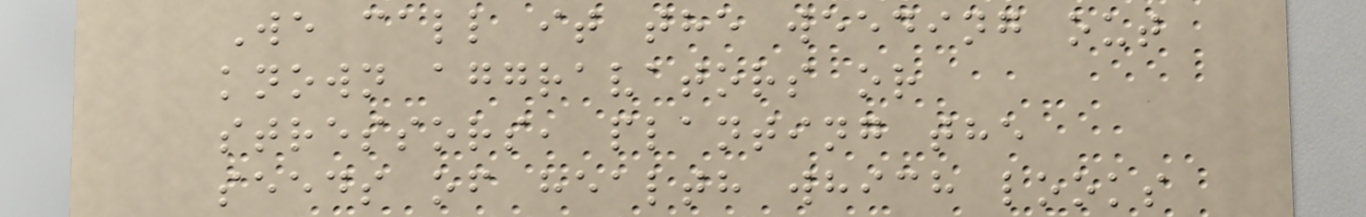We call it the weeding out
known aggravators or
stressors, planting the
seeds of health which looks
